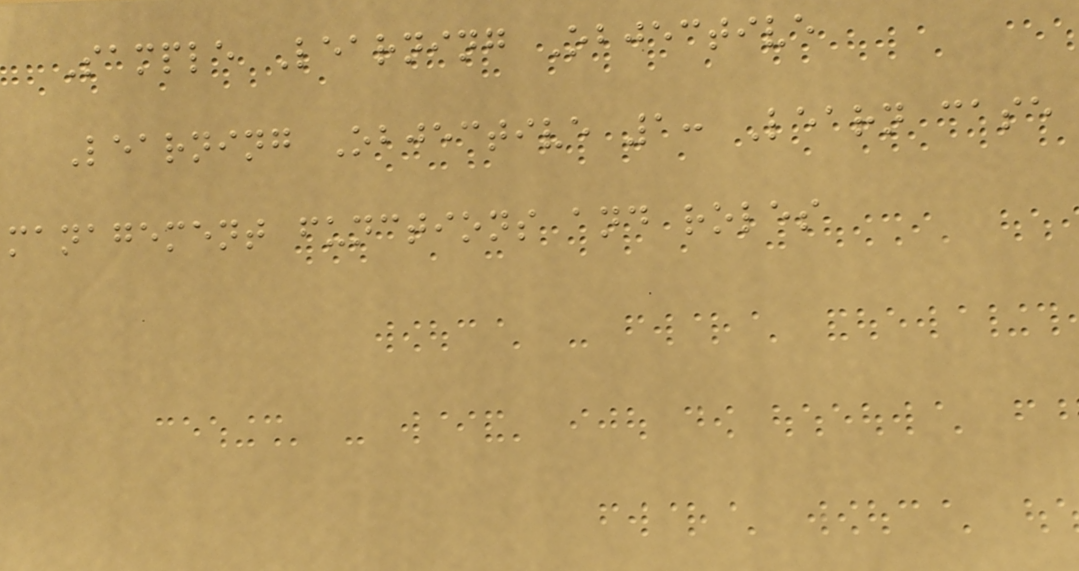Sample Learning Objective
Learning Objective 1: Learn case
management functions and roles
